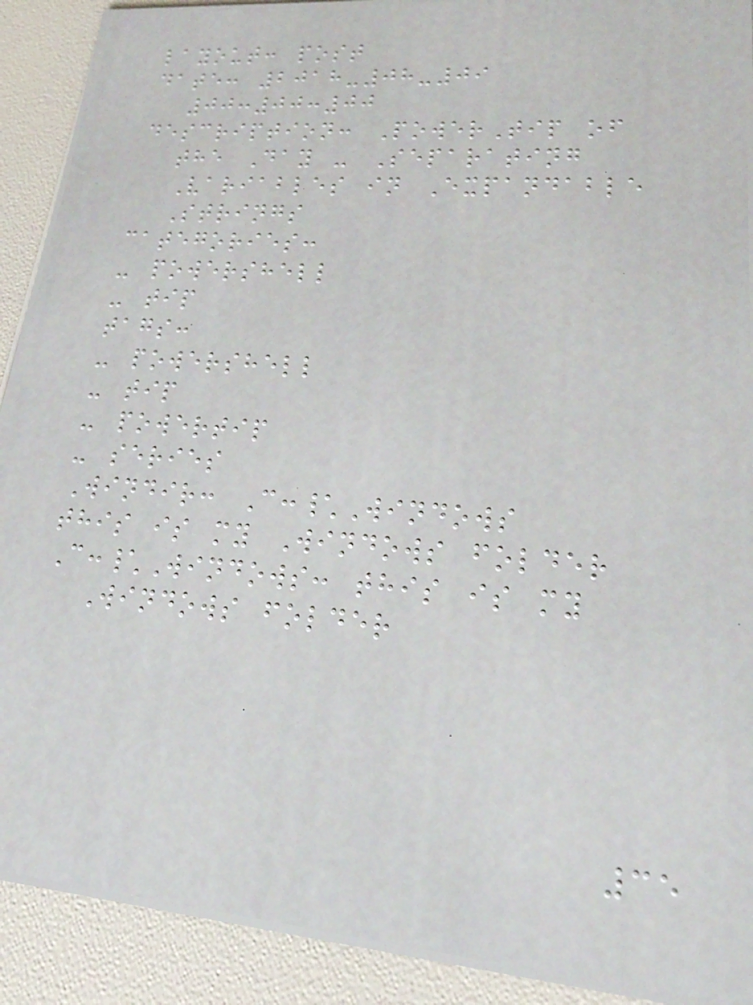layout: post
date: 2018-08-09
00:00:00
description: PowerTip of
the Day - Separating
Variables in Expandable
Strings
categories:
- powershell
- tip
tags:
- powershell
- tip
- powertip
- series
Windir: C:\Windows
this is my Windows folder
C:\Windows: this is my
Windows folder
35
